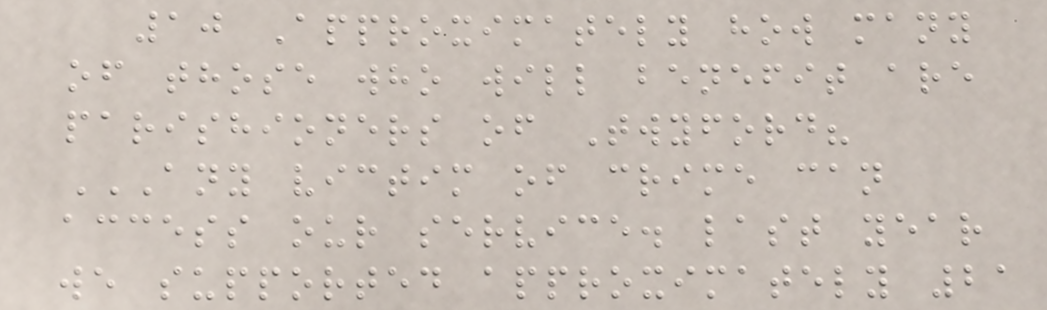10 Approximately how many
of those who will benefit are
parishioners of Twyford?
ANY VICTIM OF CRIME CAN
ACCESS OUR SERVICE. LAST YEAR
WE SUPPORTED APPROXIMATELY 21
